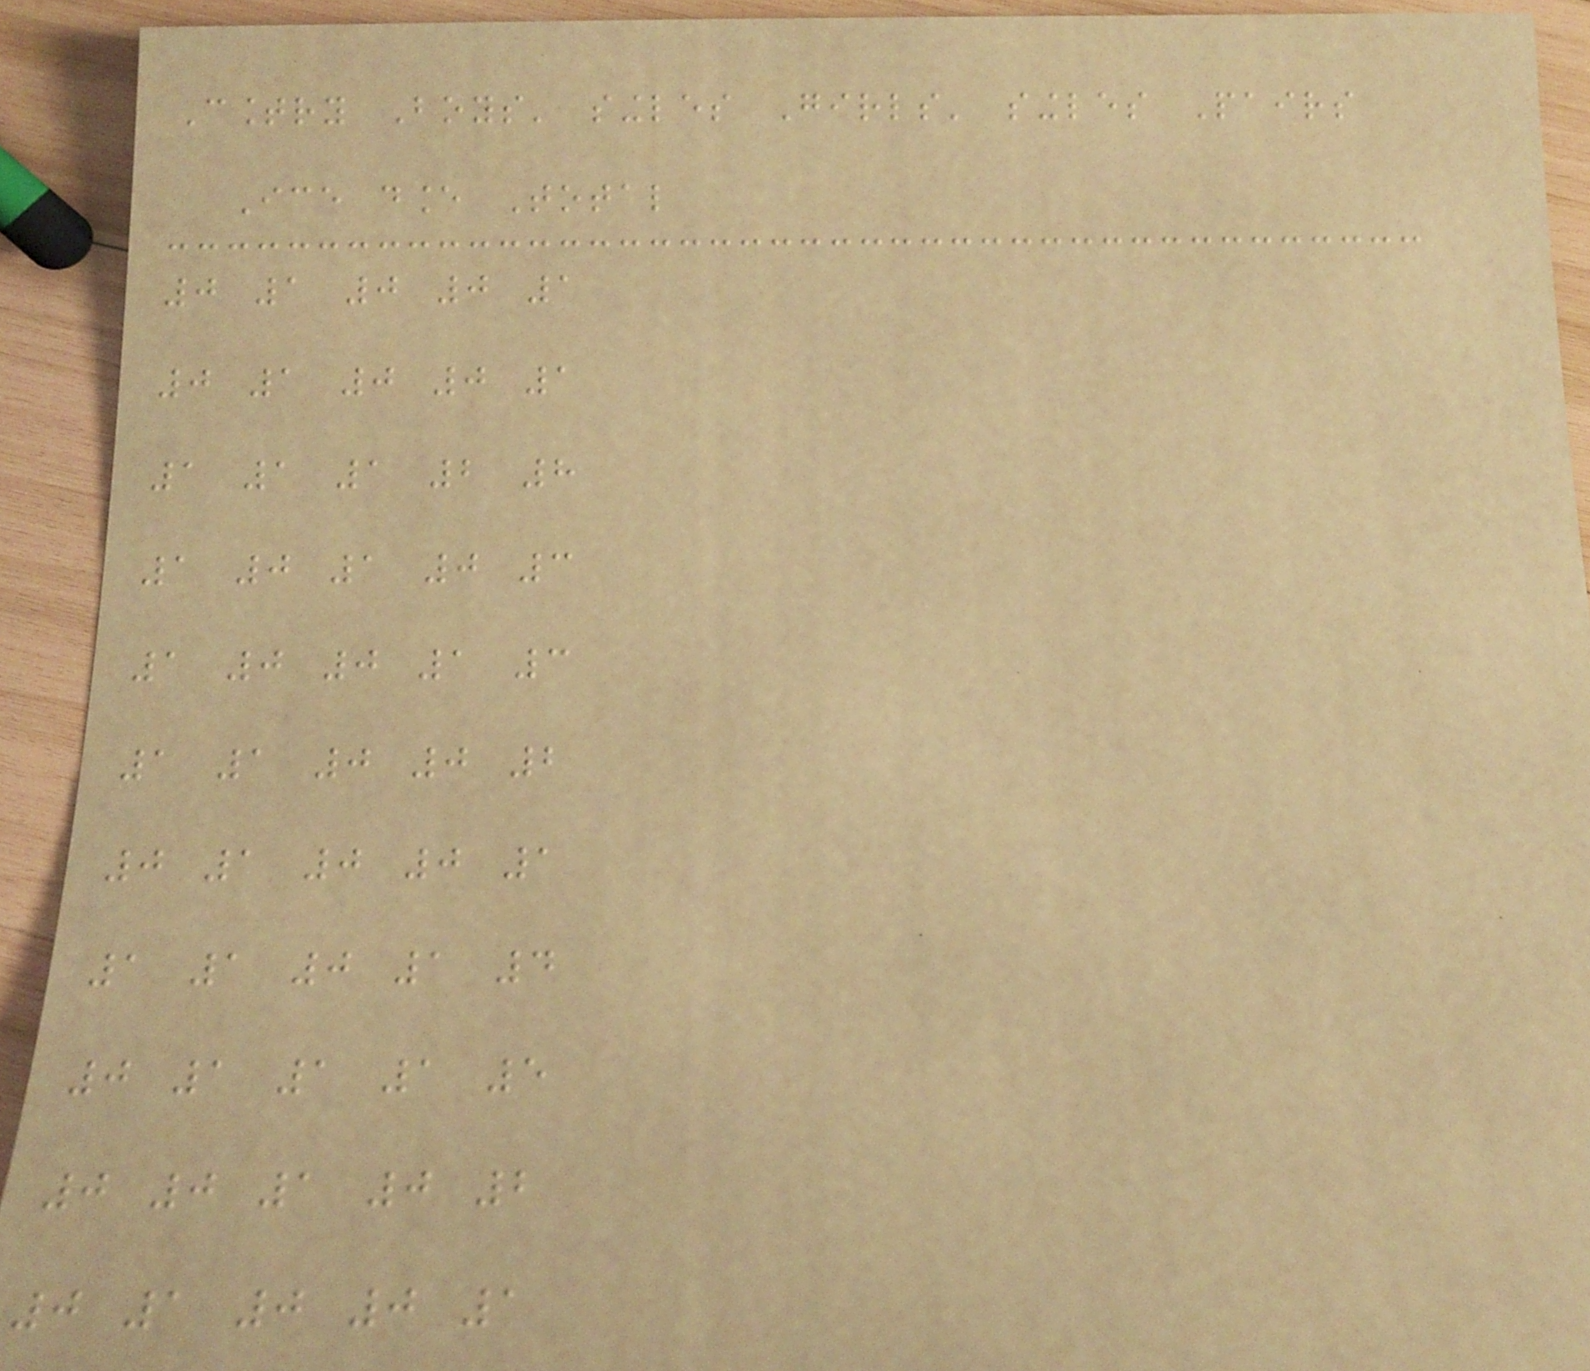Country Boys' singles Girls' singles Pairs
Ice dance Total
0 1 0 0 1
0 1 0 0 1
1 1 1 2 8
1 0 1 0 3
1 0 0 1 3
1 1 0 0 2
0 1 0 0 1
1 1 0 1 4
0 1 1 1 5
0 0 1 0 2
0 1 0 0 1
